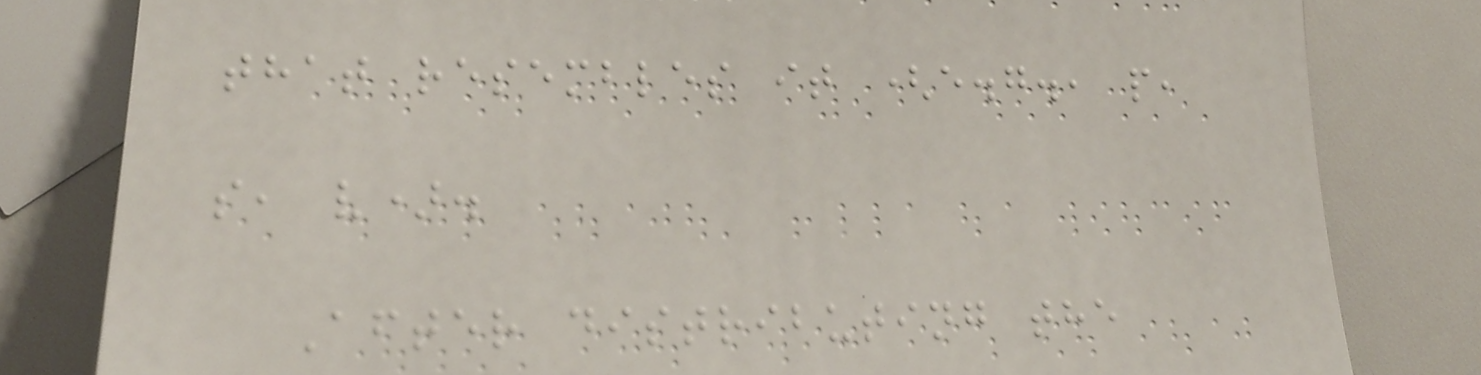that resembles it (e.g., p,
s, v).
After distributing the
